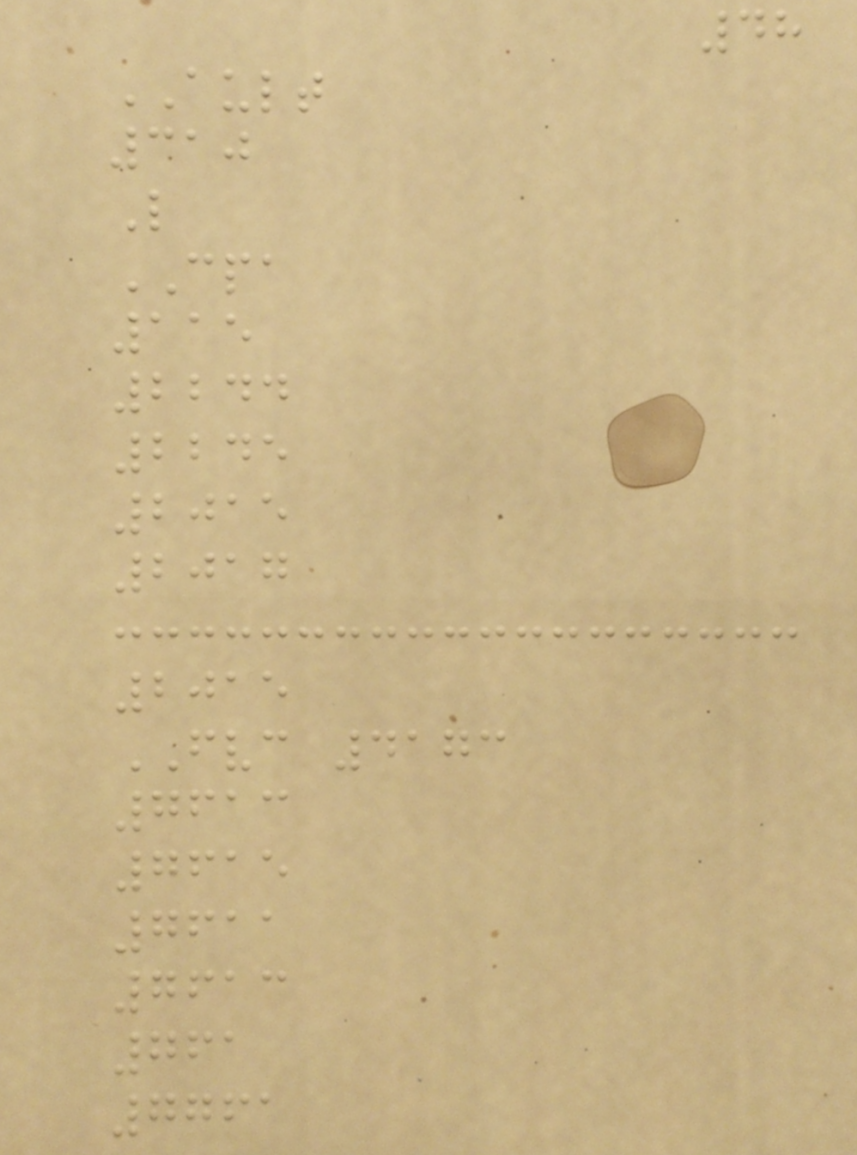48
AULT
310
L
CPA
115
2244
2245
2015
2017
2015
FVC 4173
7613
7615
7611
7613
761
7761
